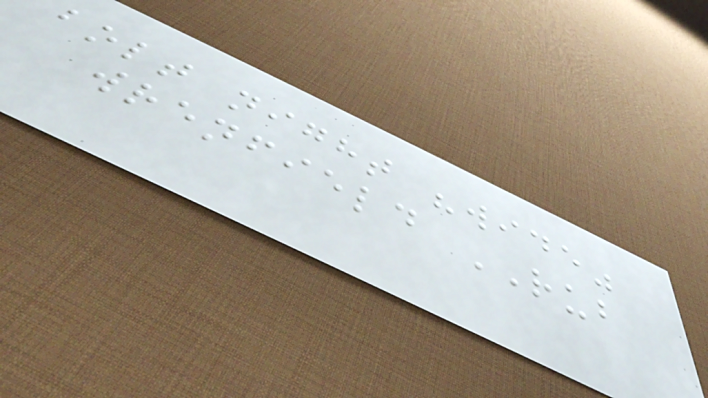bolt night "wide"
wrenfield RUB
